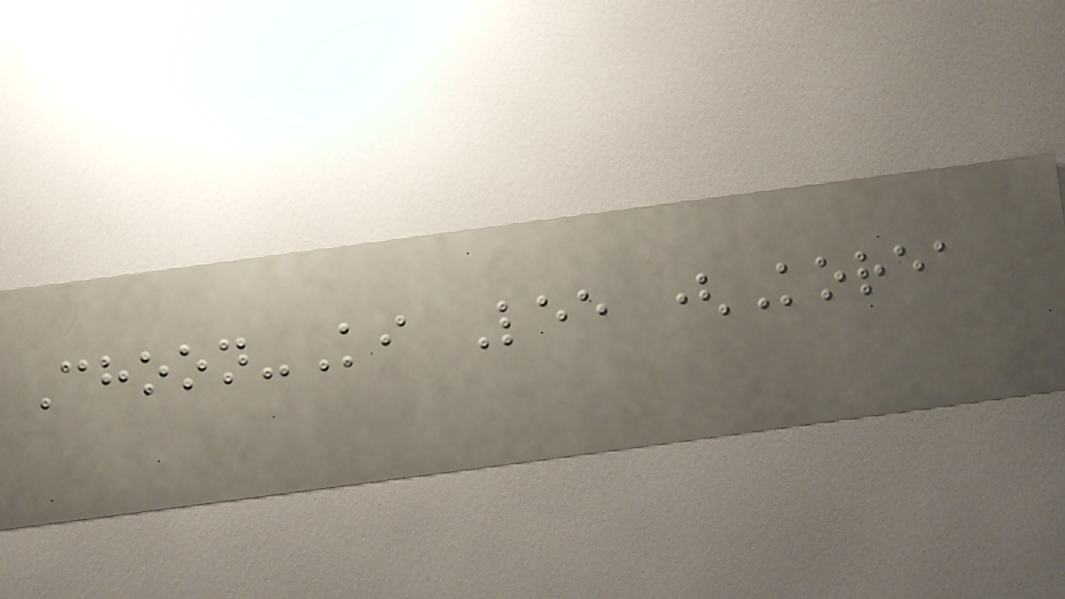Choon-Ki Lee (Korea
